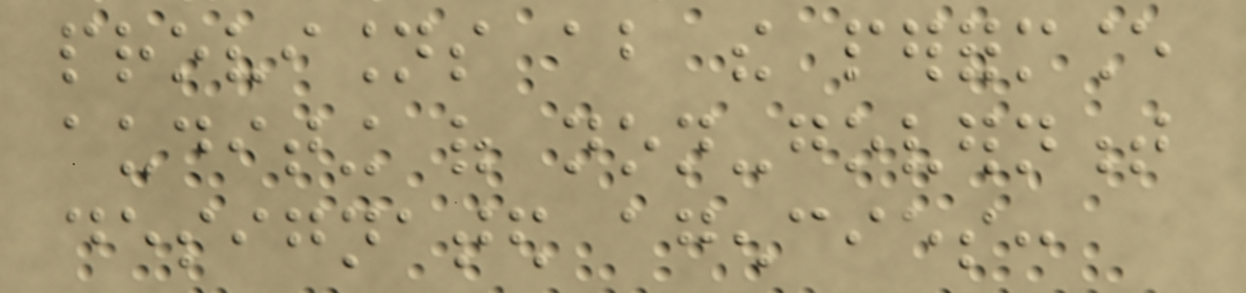provisions about the performance
auditing of non-government
designated agencies:
